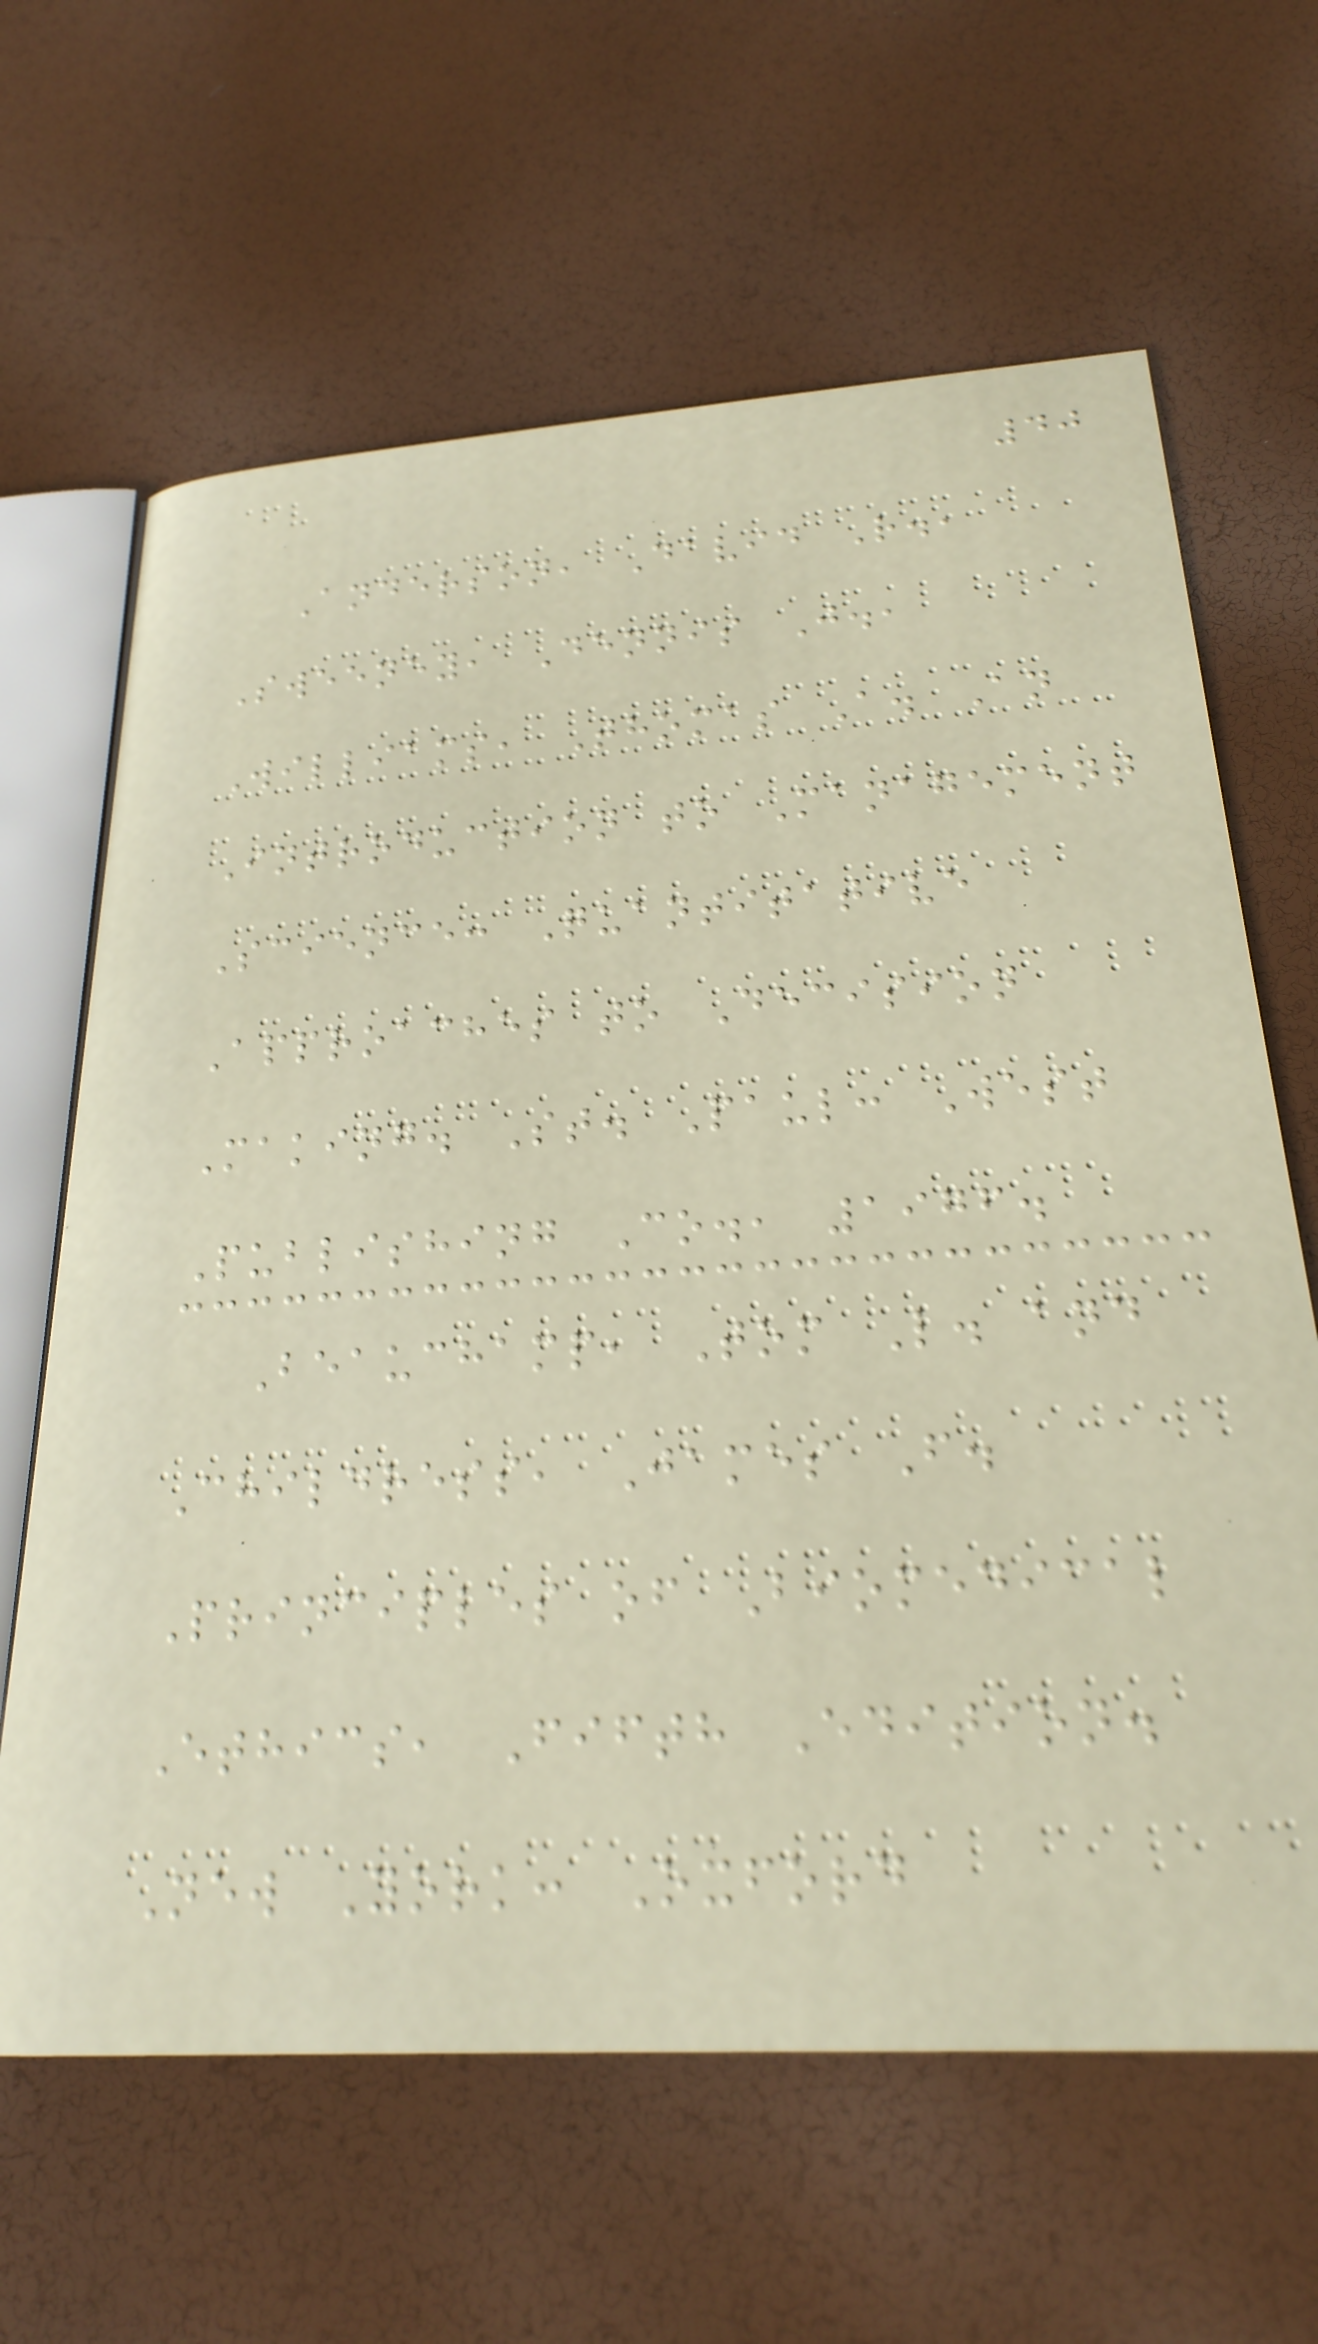40
Anderson, David R.,
Sweeney, Dennis J.,
Williams, Thomas A. An
Introduction to Management
Science: Quantitative
Approaches to Decision
Making. St. Paul: West
Publishing Co., 1976.
Beauchamp, Tom L. and
Childress, James F.
Principles of Biomedical
Ethics, Fifth Edition.
New York: Oxford
